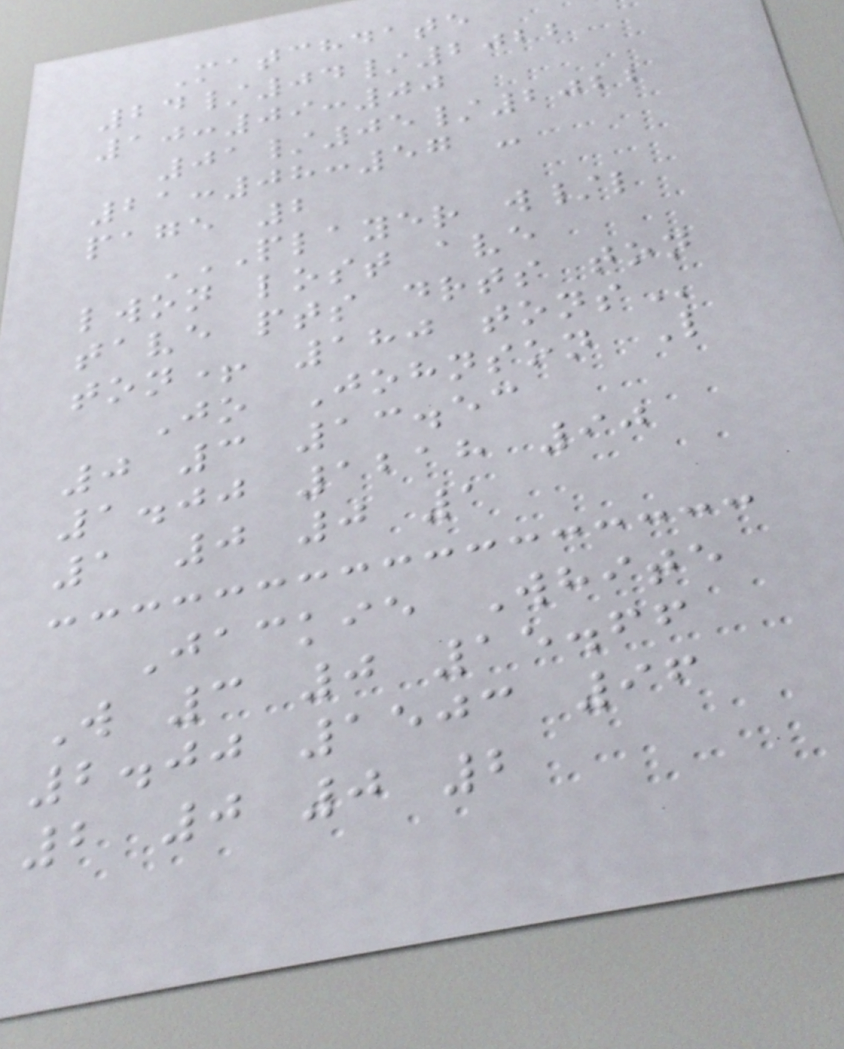Matchdate
24/04/2022
10:09:00
01/05/2022
21:08:57 -
page 2
PLAYER W/L
LWON LOST AVE
TAVE PTS DRTS TON
TON+ 180 TONS
Jo Johnson L
0 3 13.53
1.00 1218 90
1 0 0 1
Jackie White
W 3 0 15.66
2.00 1503 96
2 0 0 2
